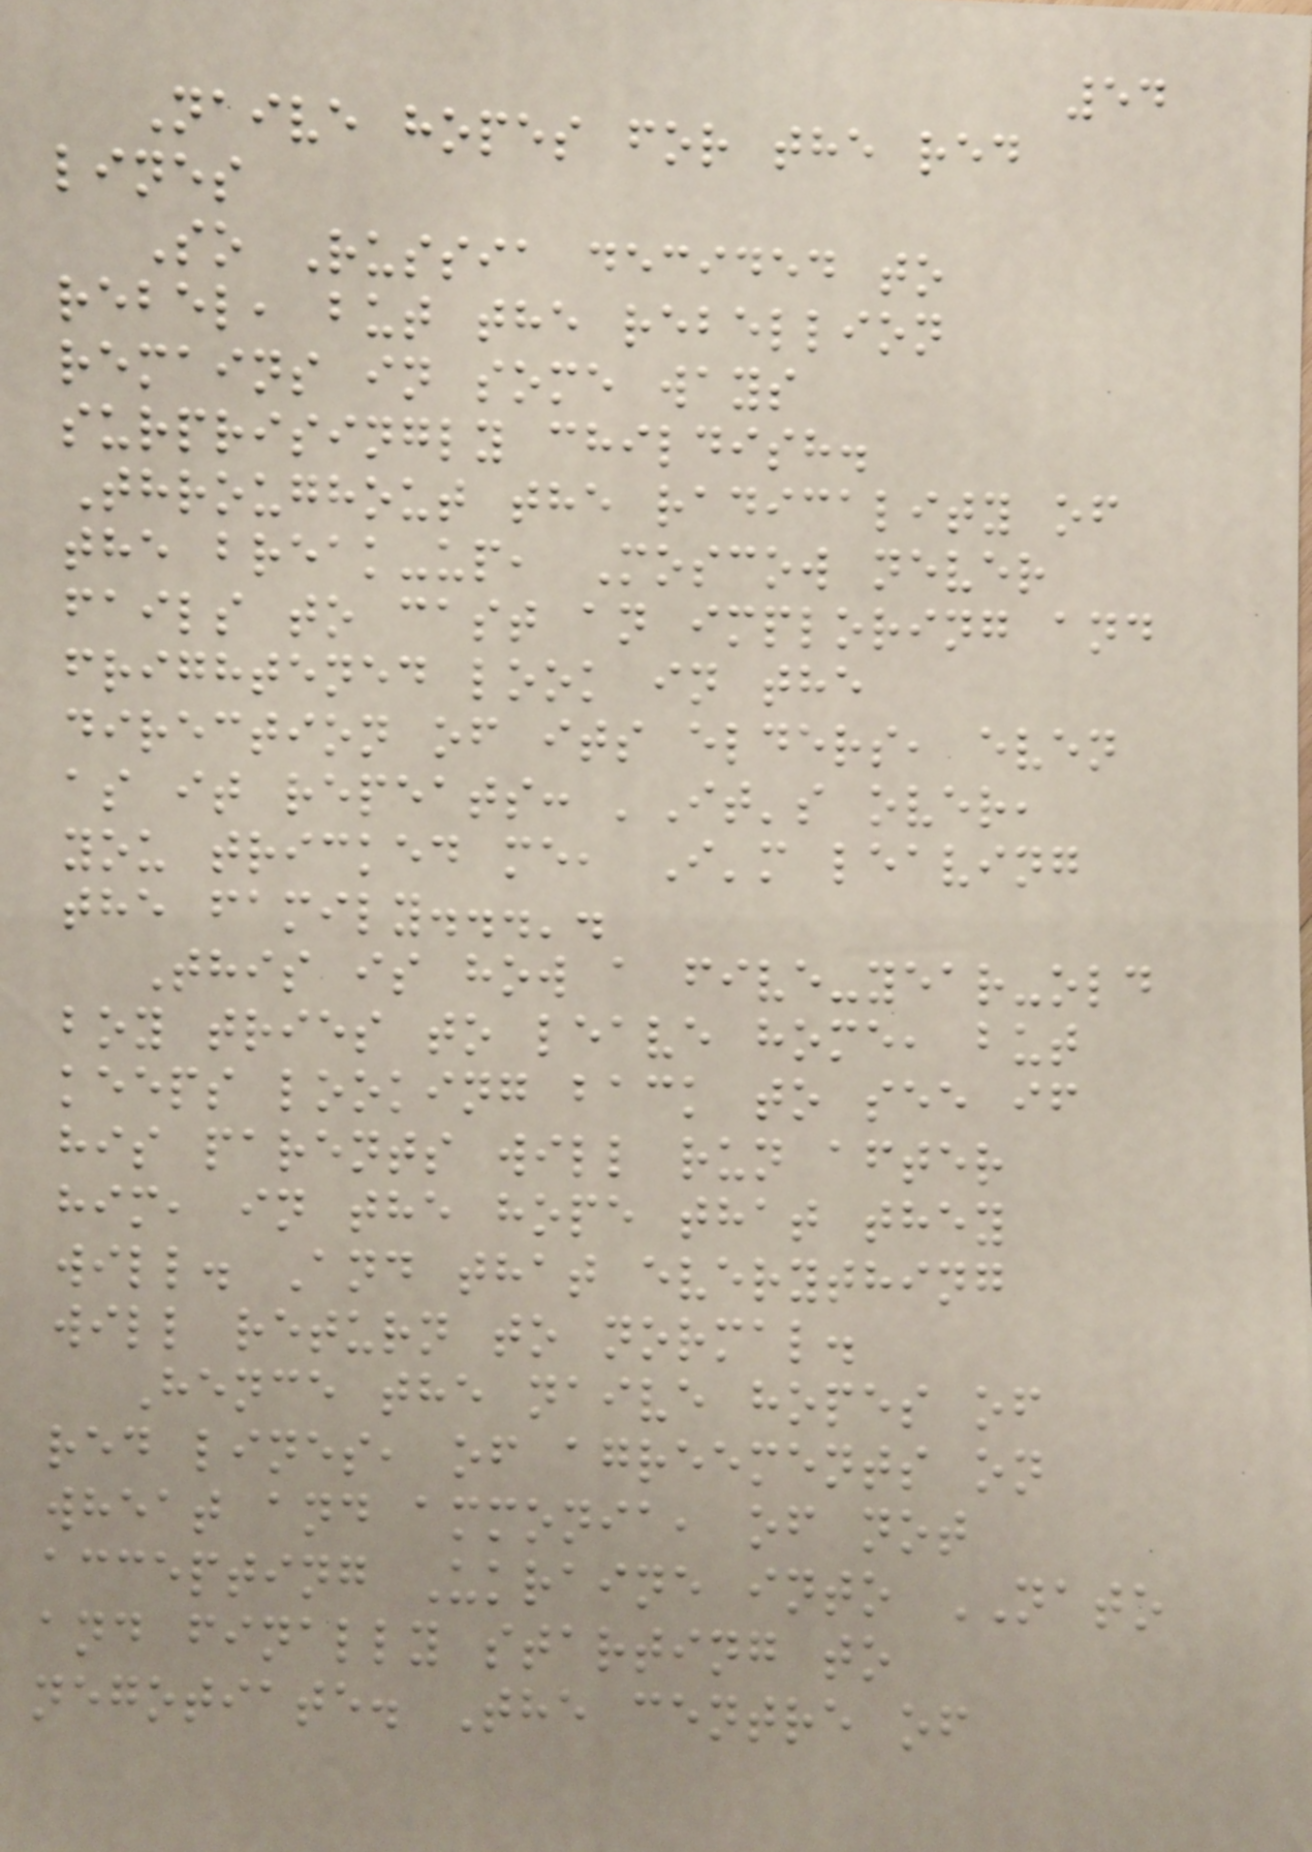54
Naive hopes for the red
lines
So Russia decided to
rebel, but the rebellion
remains in some ways
surprisingly childish.
Throughout the radicality of
the break-up, Moscow never
fails to cast an imploring and
frightened look in the
direction of its elders, even
as it repeats: 'It's over,
you tricked me, I'm leaving
the family...'.
This is how a five-year-old
boy tries to leave home, but
keeps looking back to see if
his parents will run after
him, in the hope that they
will. And that everything
will return to normal.
Hence the naive hopes of
red lines, of agreements on
wheat and ammonia, of not
accepting Ukraine into NATO
and finally starting to
negotiate. The centre of
